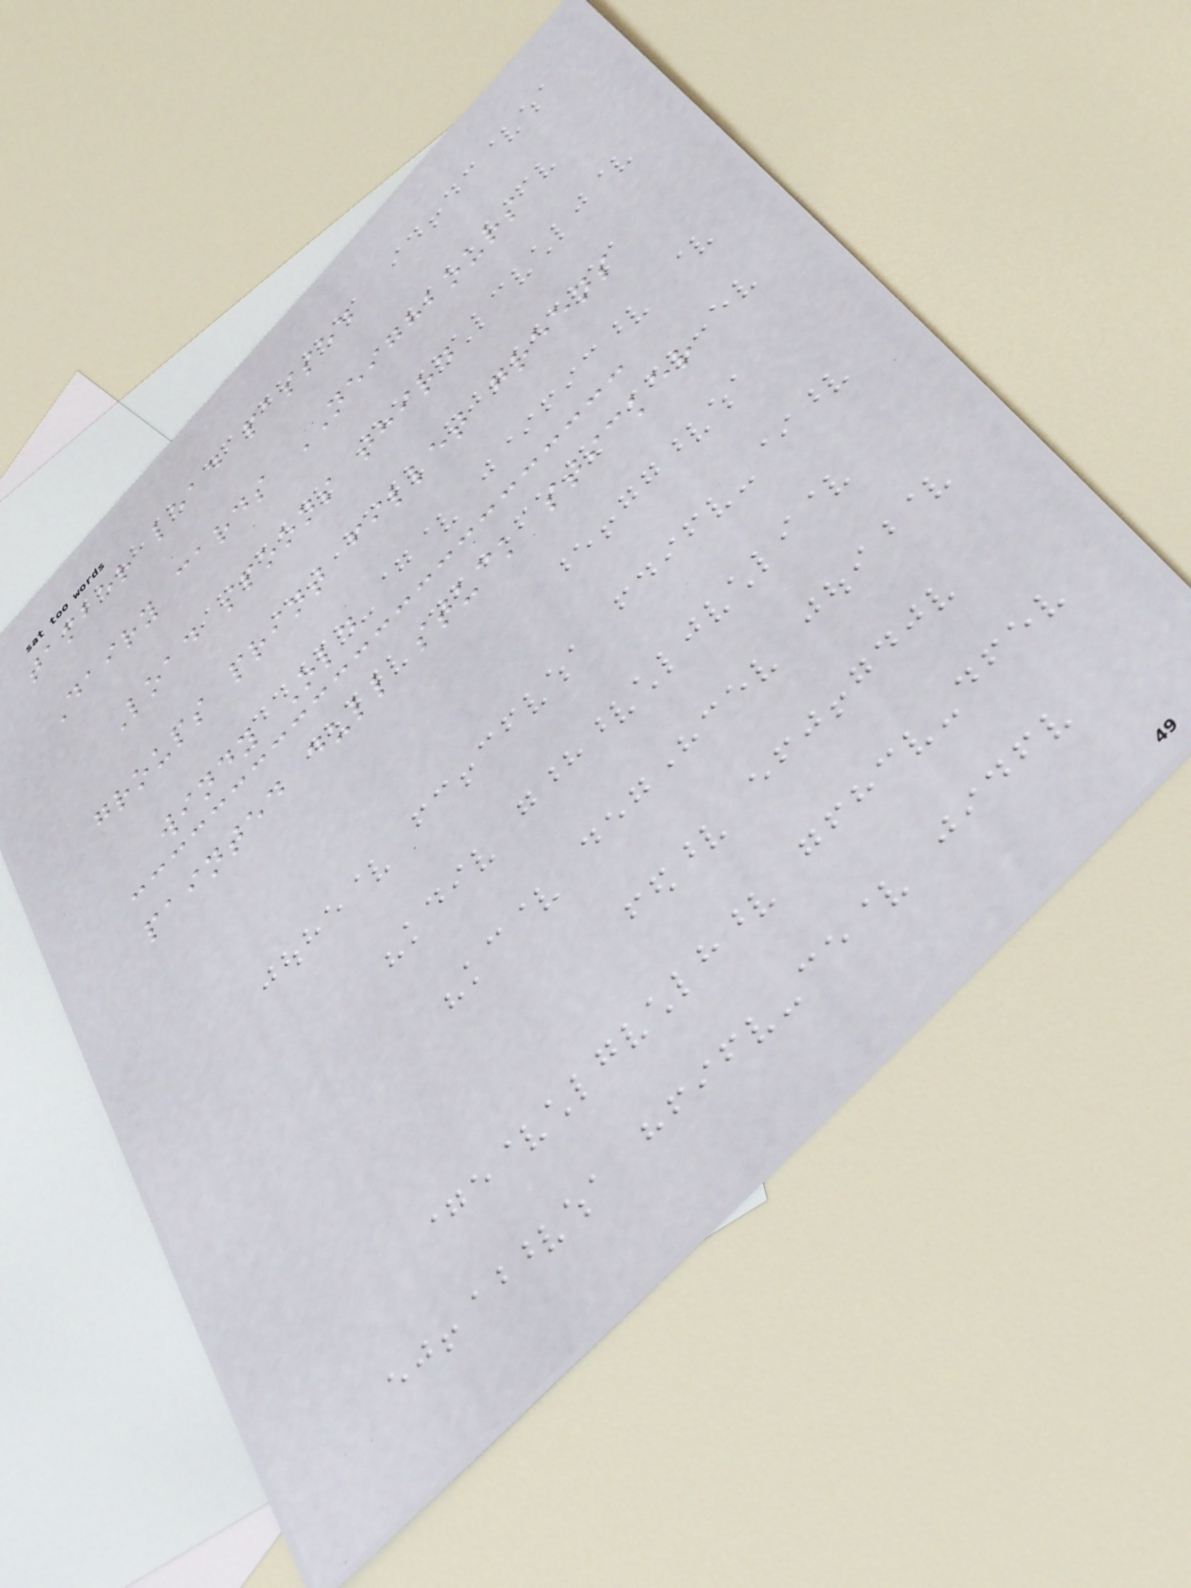tamber lead passed
Dairy cards NEIGHBOURS
Load spoons third
groups print fillet greens
windy Old
painted dull stuck sticker
